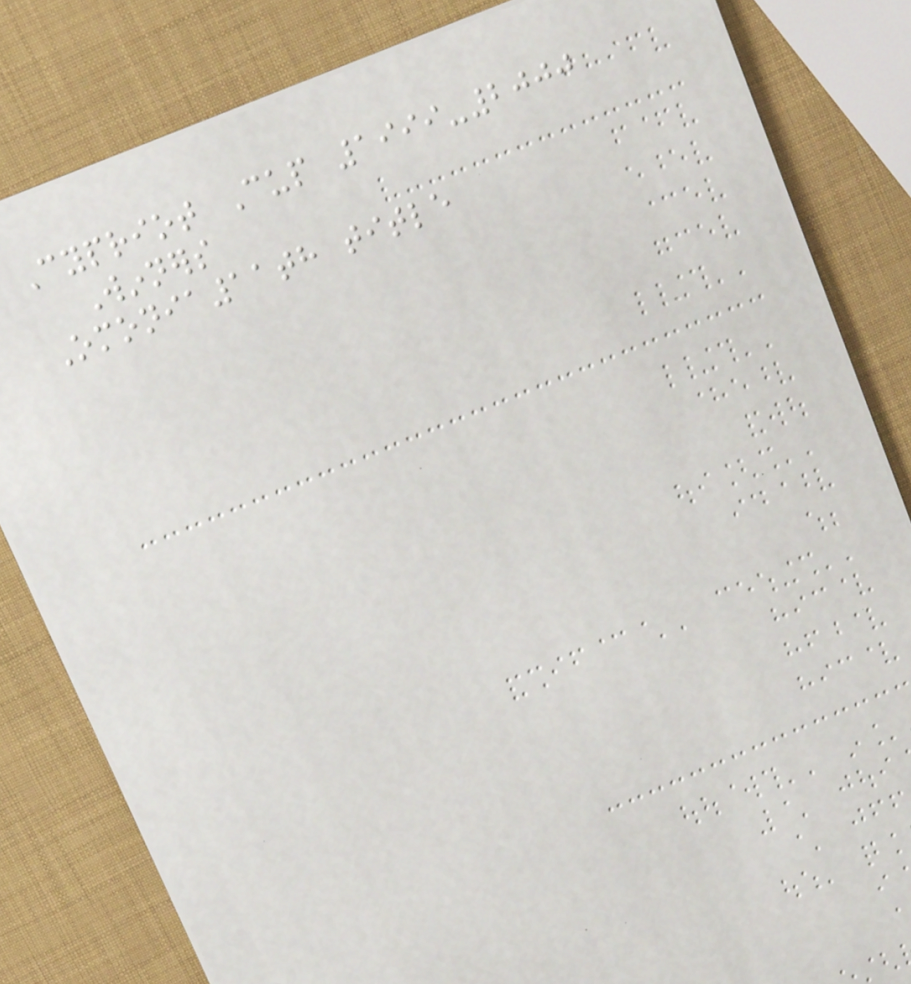Cypriot Cup 1999-2000
Winners
Omonia11th title
